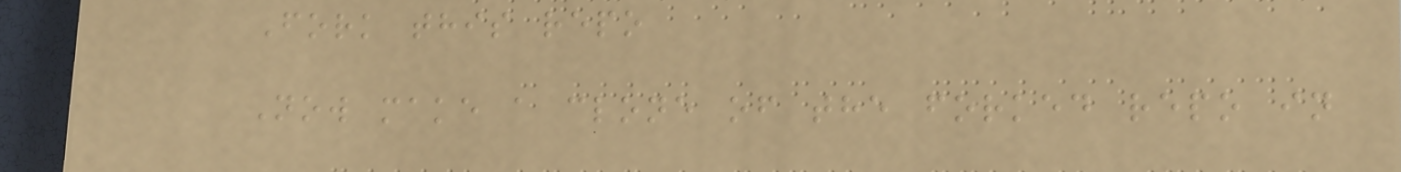Fork this repo
Now make a clone of the forked repo in
